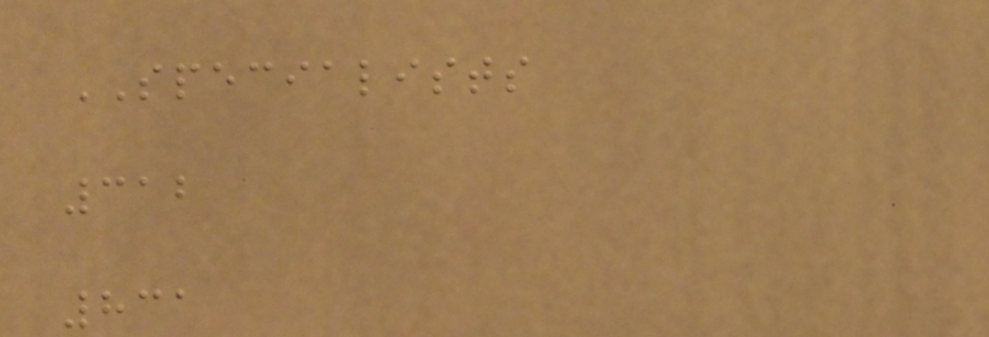SPECIALISTS
312
831
